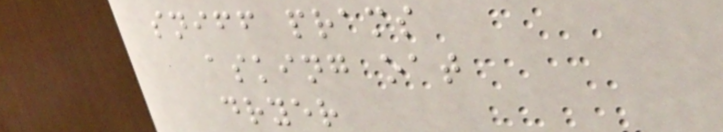sniff prams
asking oat
dryer
